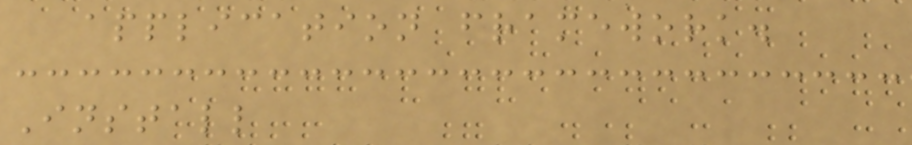application framework.
Install
